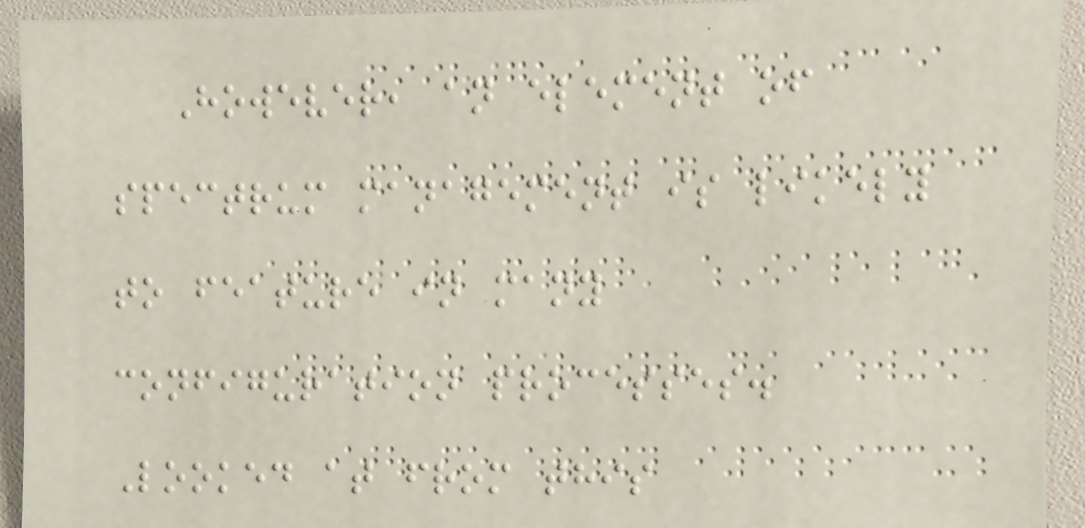However, an element of
spectrum management is likely
to feature in many
configuration processes.
Looked at from this
